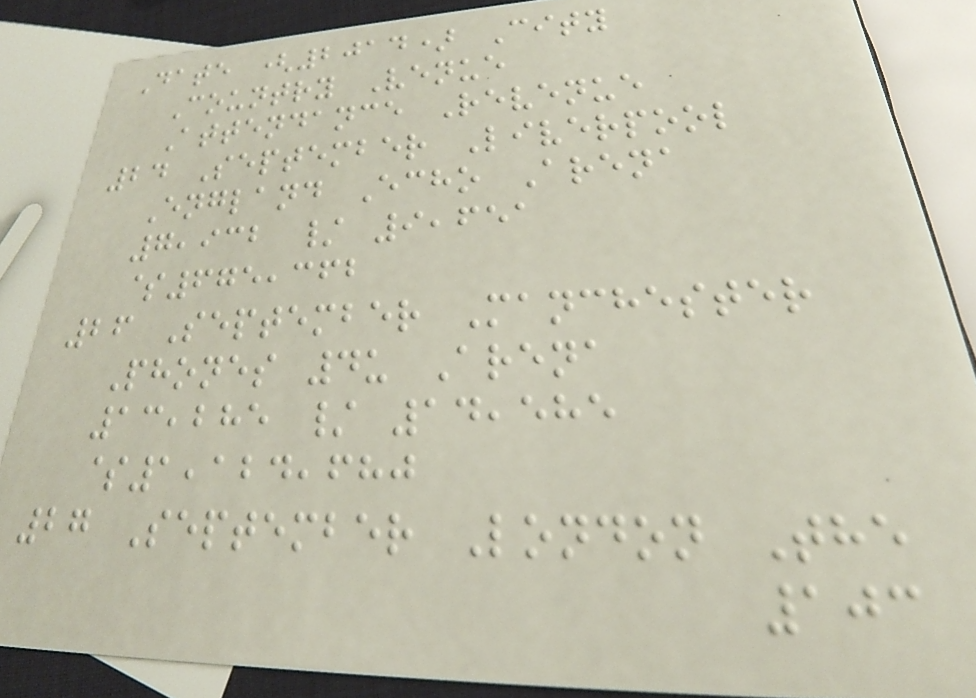Date (2014) City
Country Venue
Attendance Revenue
24 September Liverpool
England Echo Arena
7,932 / 9,651
$675,362
26 September Manchester
Phones 4u Arena
13,285 / 14,585
$1,124,680
27 September London The
103
